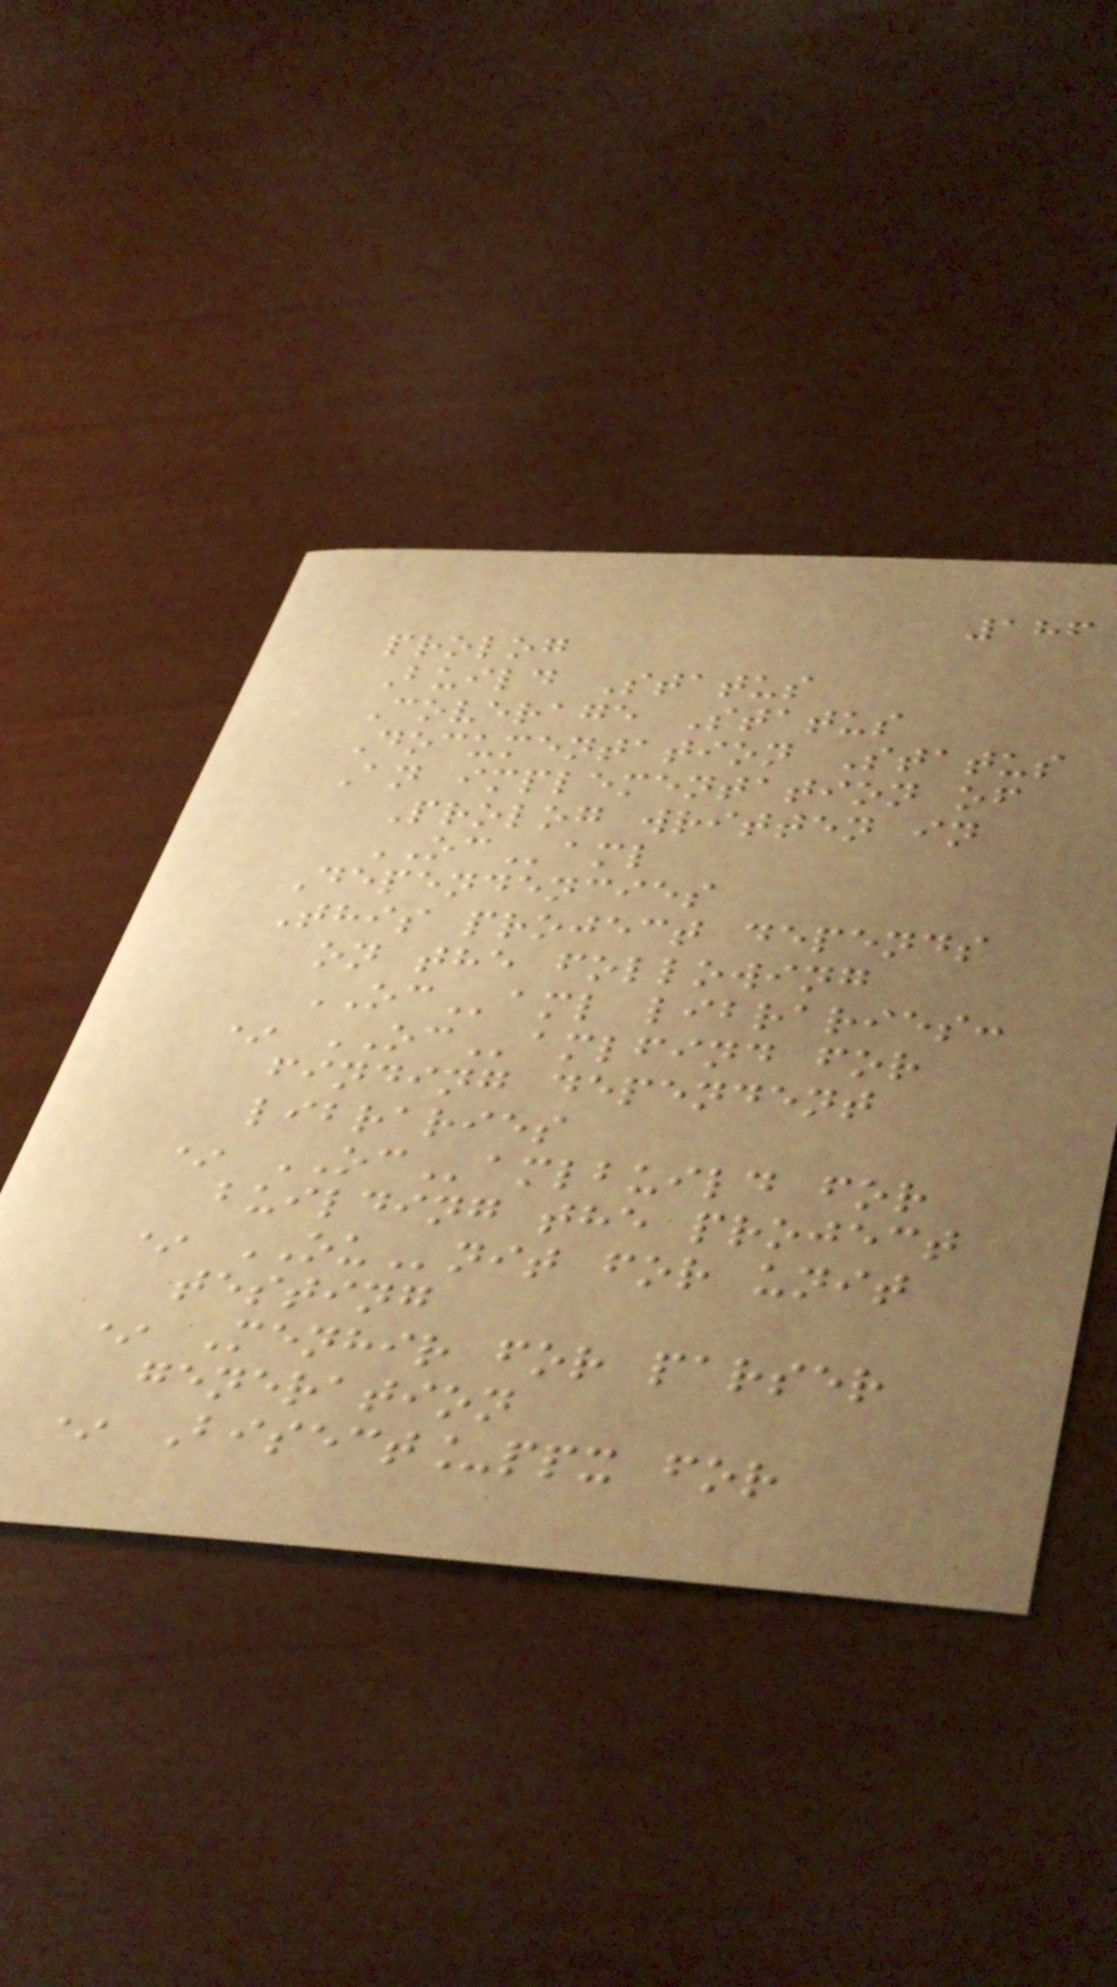186
prolog
Build Status
Coverage Status
Documentation Status
An implementation of
Prolog written in
OCaml
Dependencies
This project depends
on the following
OCaml libraries:
* OCamlfind for
finding dependent
libraries
* OCamlbuild for
building the project
* OUnit for unit
testing
* Menhir for parser
generation
* Bisect_ppx for
